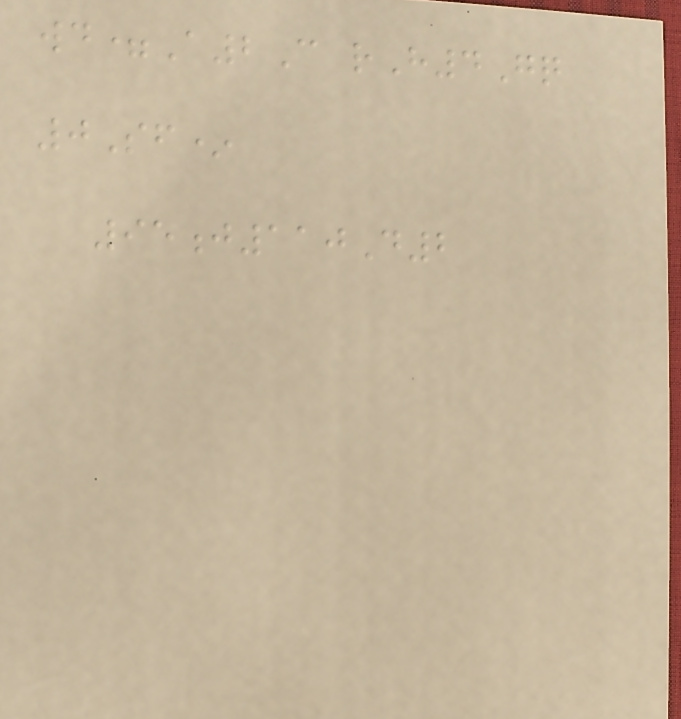wd=A2C rH4Gq
0Sf*
95j110D2
